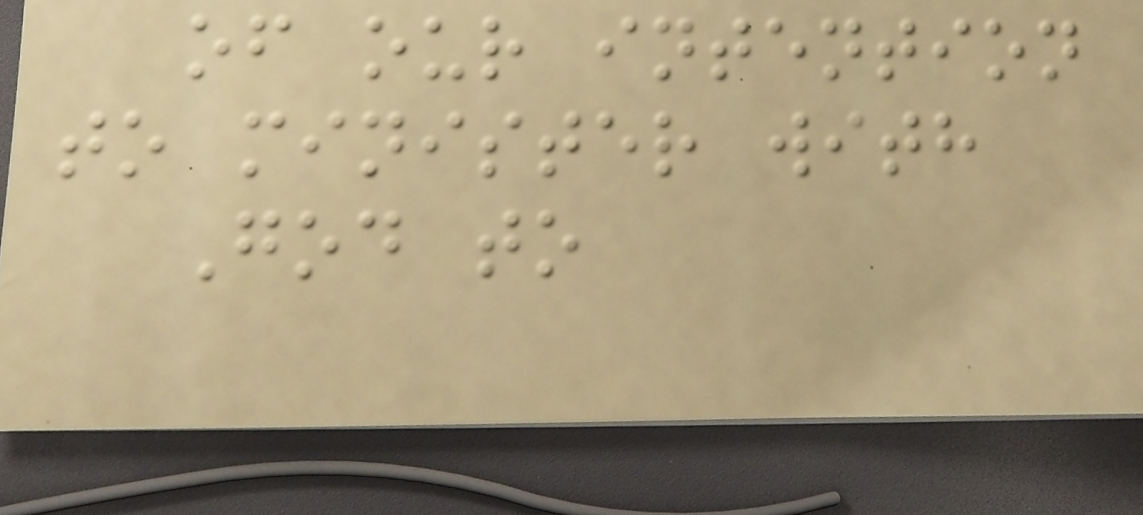of our intention
to minister with
God to
